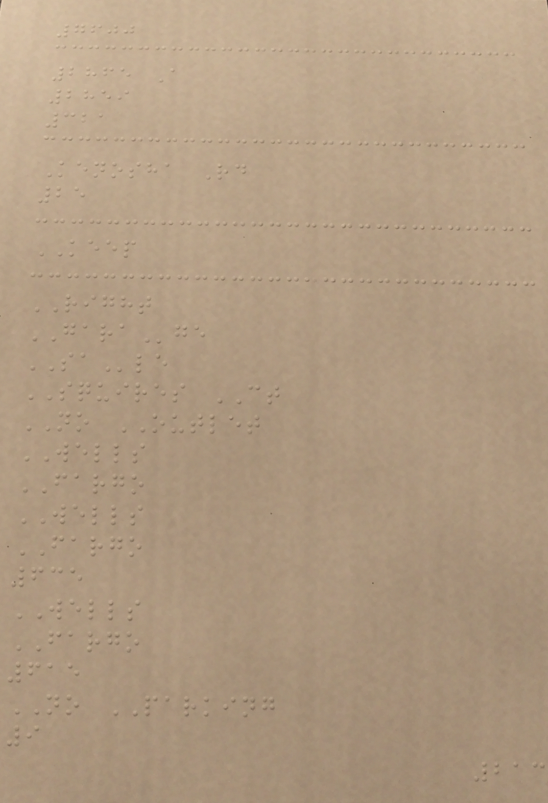7600
2865 A
2859
321
Kenosha Rd
25
KEEP
RIGHT
GARAge
SAle
SQUIRES CT
NO OUTLET
WELLS
FARGO
WELLS
FARGO
635
WELLS
FARGO
615
NO PARKING
9
213
